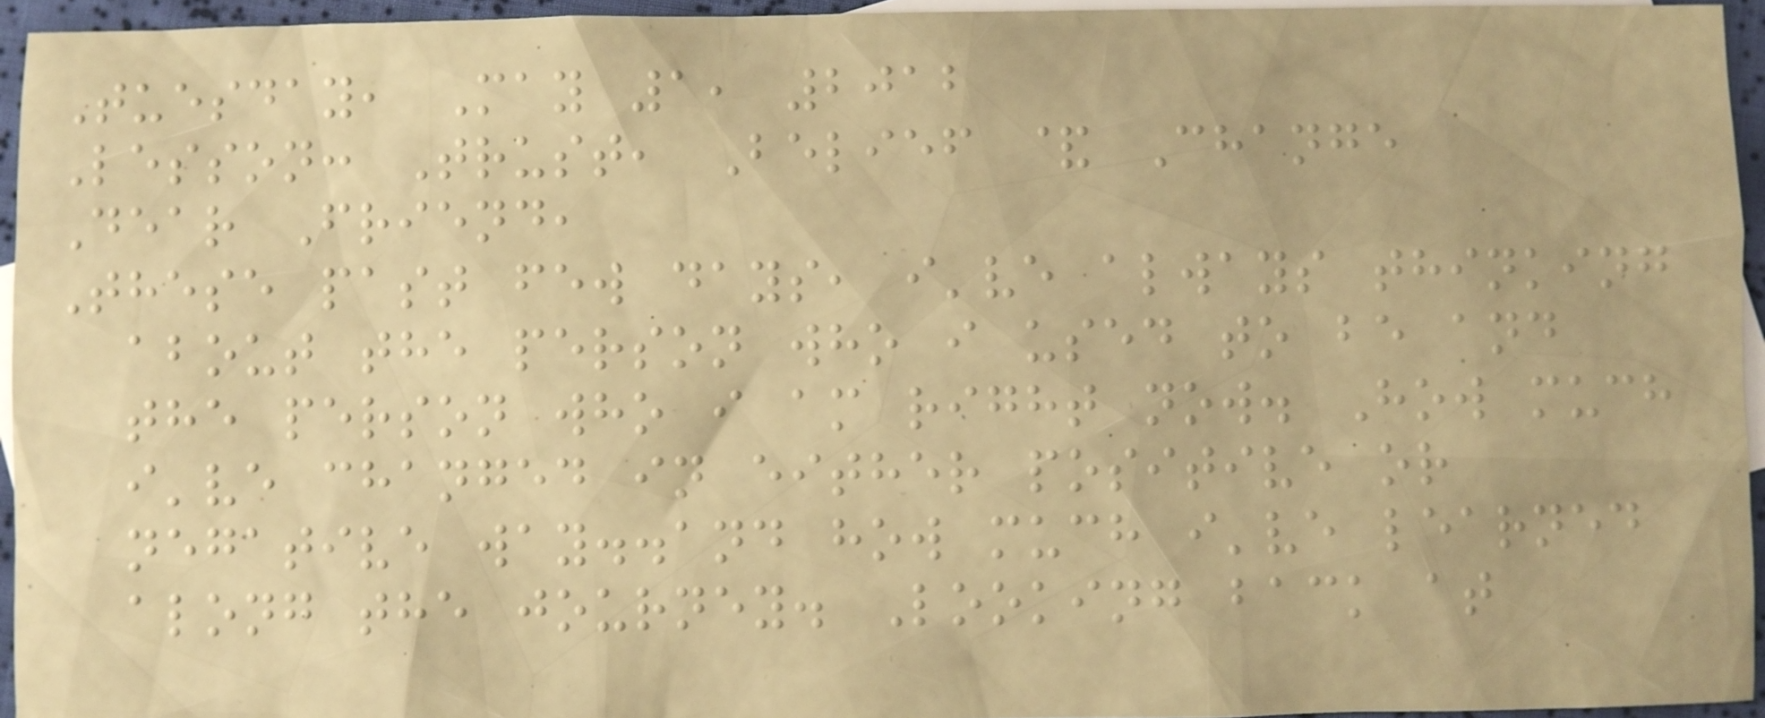Tuesday, May 1, 2012
Lesson: Trust, Belief & Change
Dear Friend,
These past few days, i've always thinking
about the person who i used to be and
the person who i am right now. How much
i've changed in either positive or
negative way..and how much i've learned
along the journey. Looking back at
